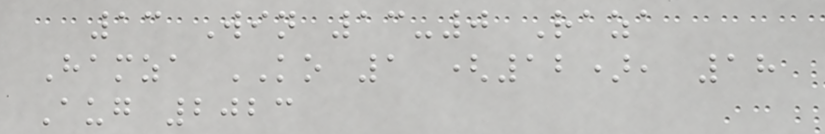13 Win 13-0 Raza
Hamza KO 1 (12), 18
Aug 2023
